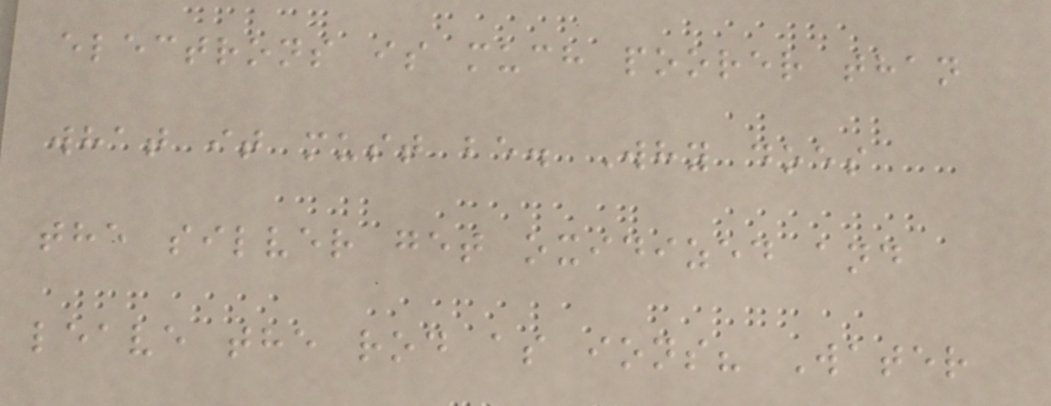electrons is much poorer than
what it must be. Why does
the silver get oxidized and
leave the rod as ions? Water
